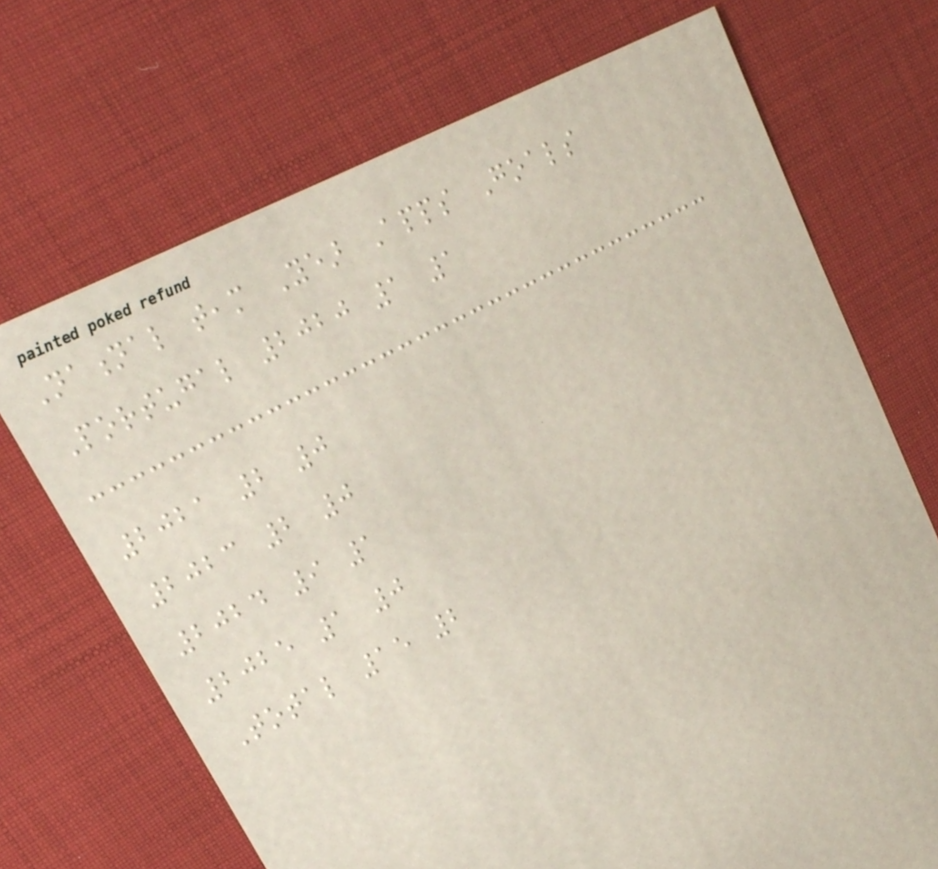National team Year Apps Goals
Portugal 2020 1 1
2021 2 0
2023 2 0
2024 9 1
2025 1 0
Total 15 2
